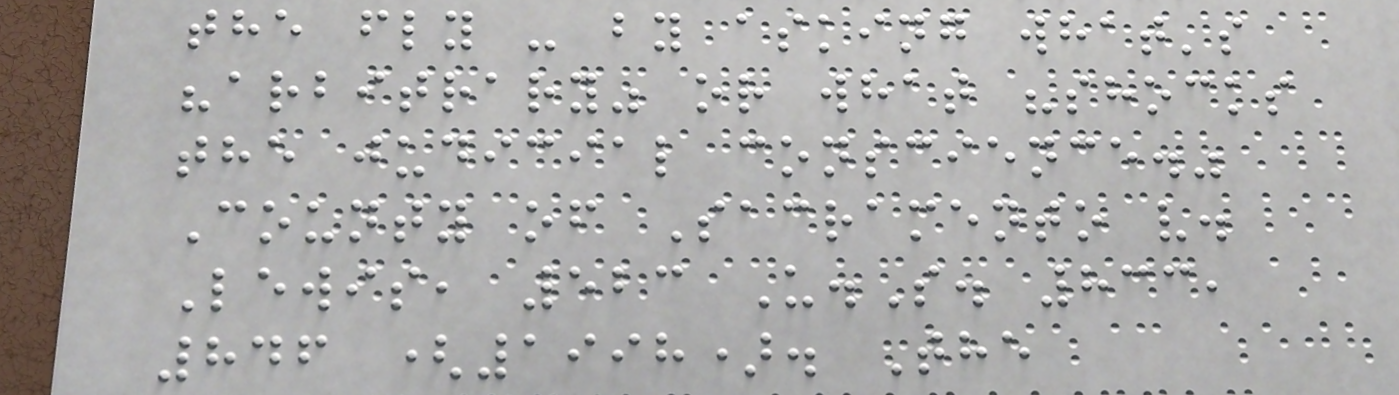the fly - by asking what's
"arbitrary" or what "shocks
the judicial conscience."
County of Sacramento v.
Lewis, 523 U.S. 833,
846 (1998). The
